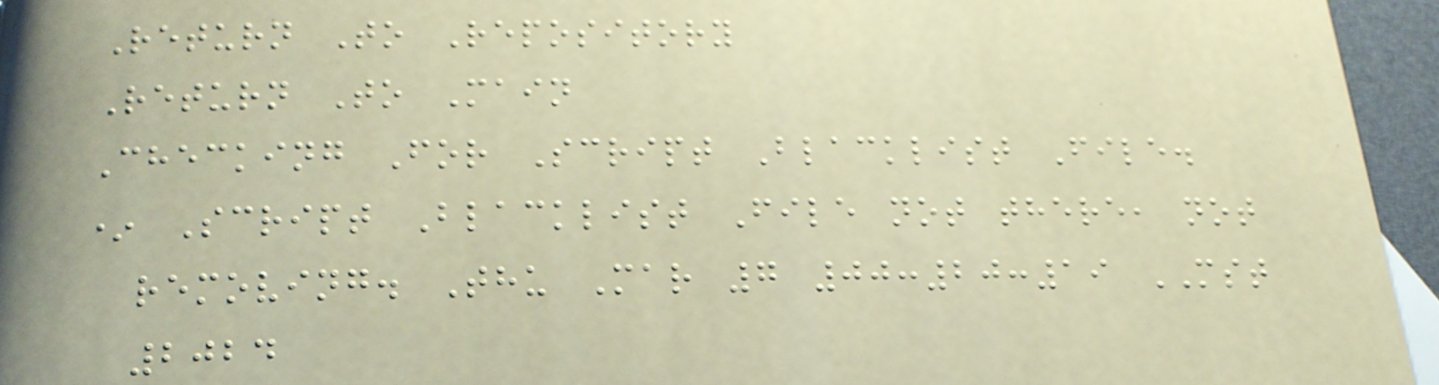Return To Repository
Return To Main
Checking For Script Blacklist File.
* Script Blacklist File not there, not
removing. Thu Mar 7 00:20:19 MST
2024
